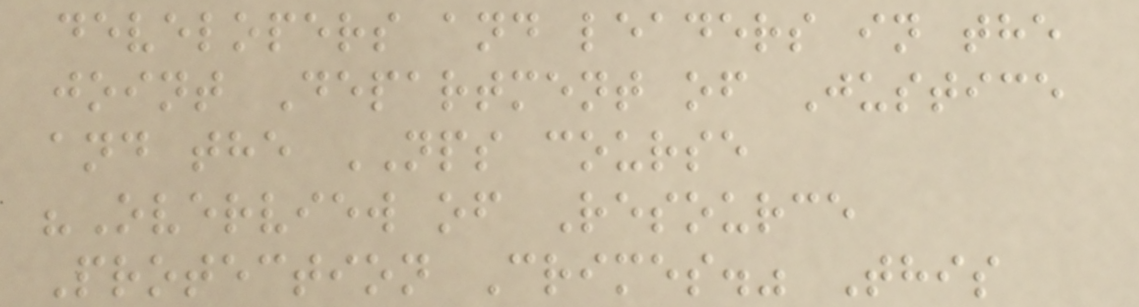developers and leaders in the
joint Department of Justice
and the NPS course
"Overview of Resource
Protection Crimes." This
